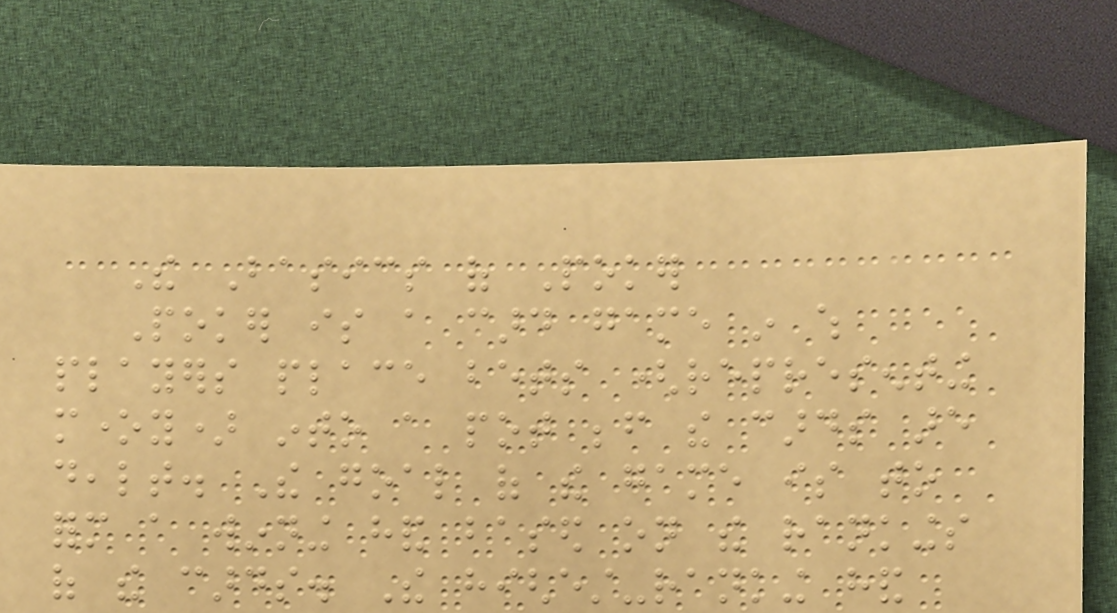The Basics of Poker
Poker is a card game in which
players place bets (representing
money) into a pot before the cards are
dealt. The goal of the game is to
form a winning hand based on the rankings
of the cards. The highest-ranking hand
